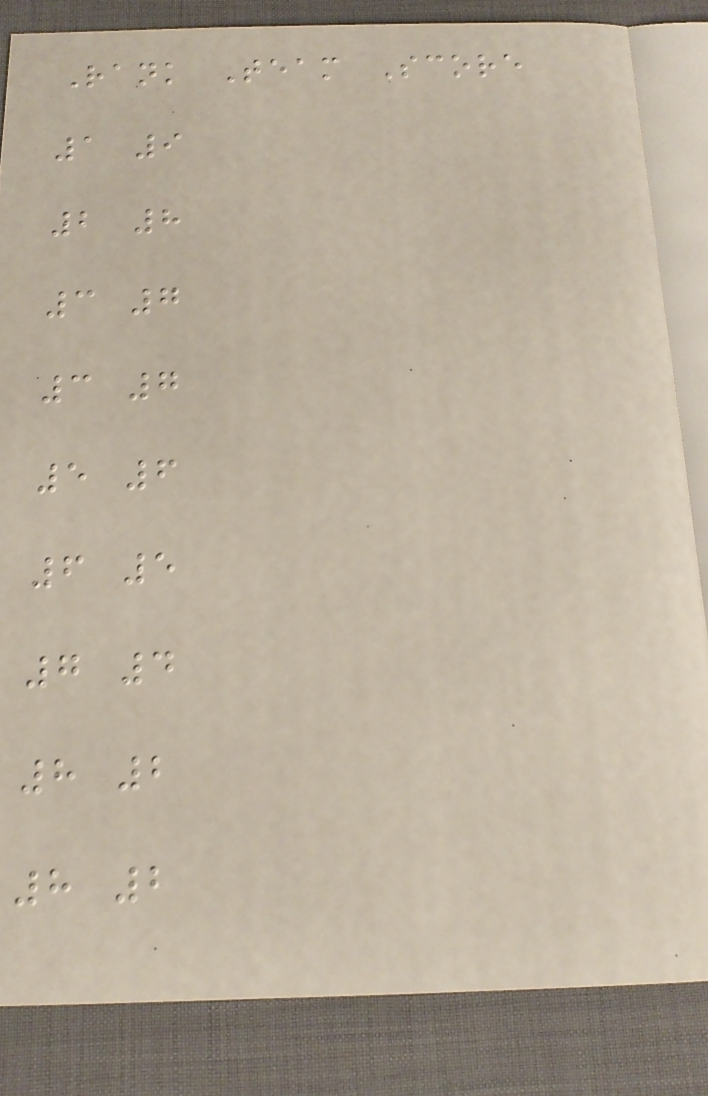Rank Team Score
1 9
2 8
3 7
3 7
5 6
6 5
7 4
8 2
8 2
